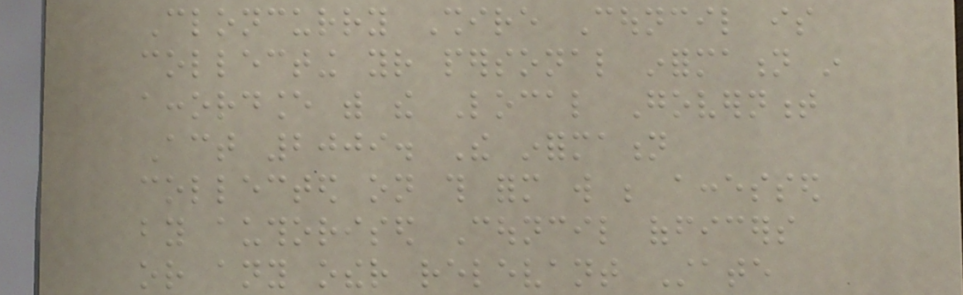Cloncurry Shire Council is
collecting your personal information in
accordance with the Local Government
Act 2009. The information
collected on this form will be accessed
by authorised Council officers
or any other relevant State
